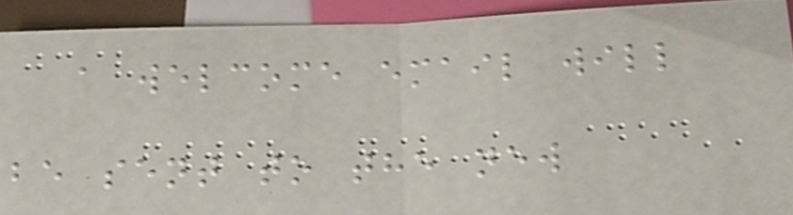a welcome email will
be sent to the new
